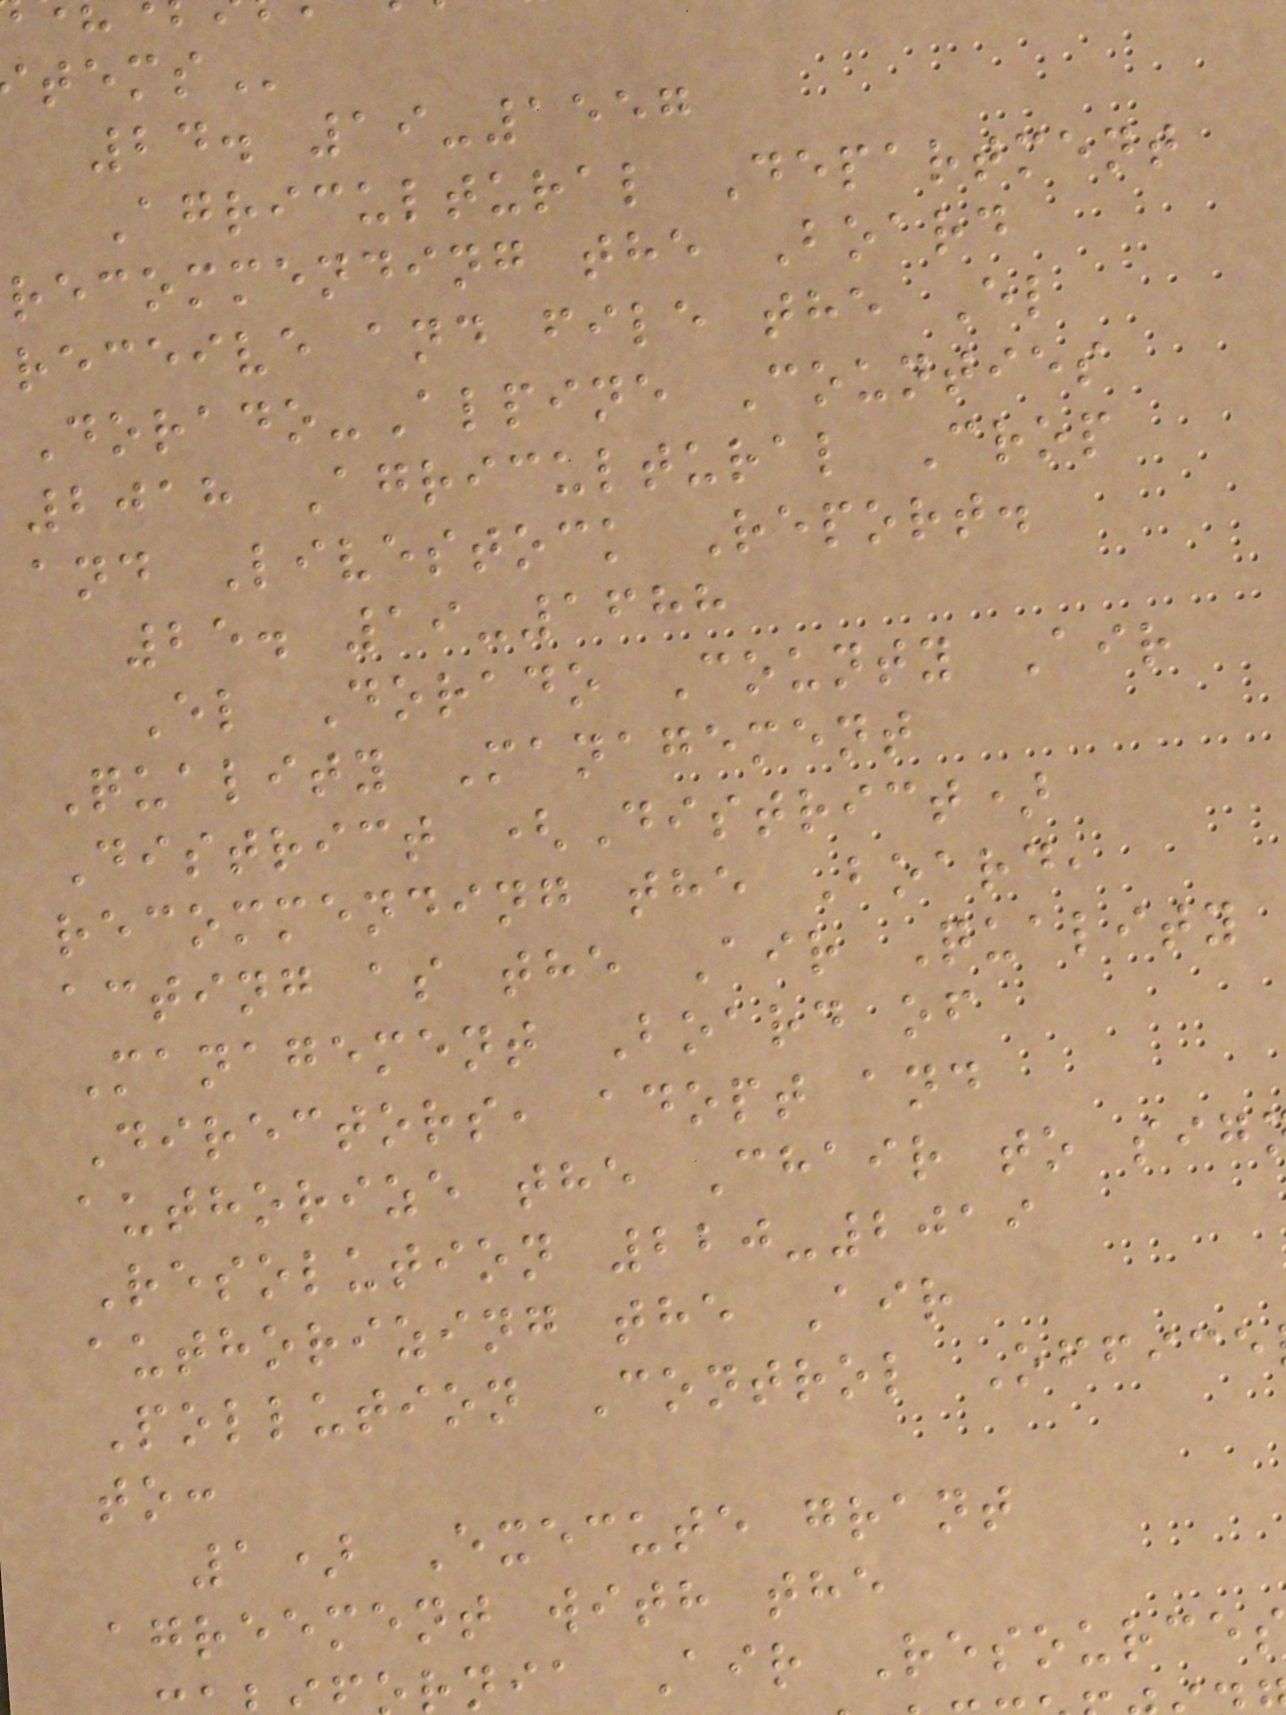24. 19-1557
Agricultural Department
recommending the Board
receive and file the El
Dorado-Alpine Counties
2018 Agricultural Crop
and Livestock Report.
25. 19-1688
El Dorado County Air
Quality Management
District (District)
recommending the Board,
acting as the Air Quality
Management Board of
Directors, adopt and
authorize the Chair to sig
Resolution 220-2019
authorizing the Air
Pollution Control Office
to:
1) Execute grant
agreement with the
nia Air Resources
